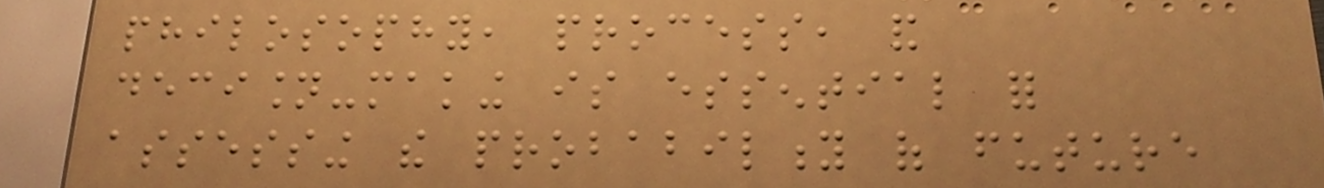philosophy, process, and
decision-making is essential for
assessing the probability of future
